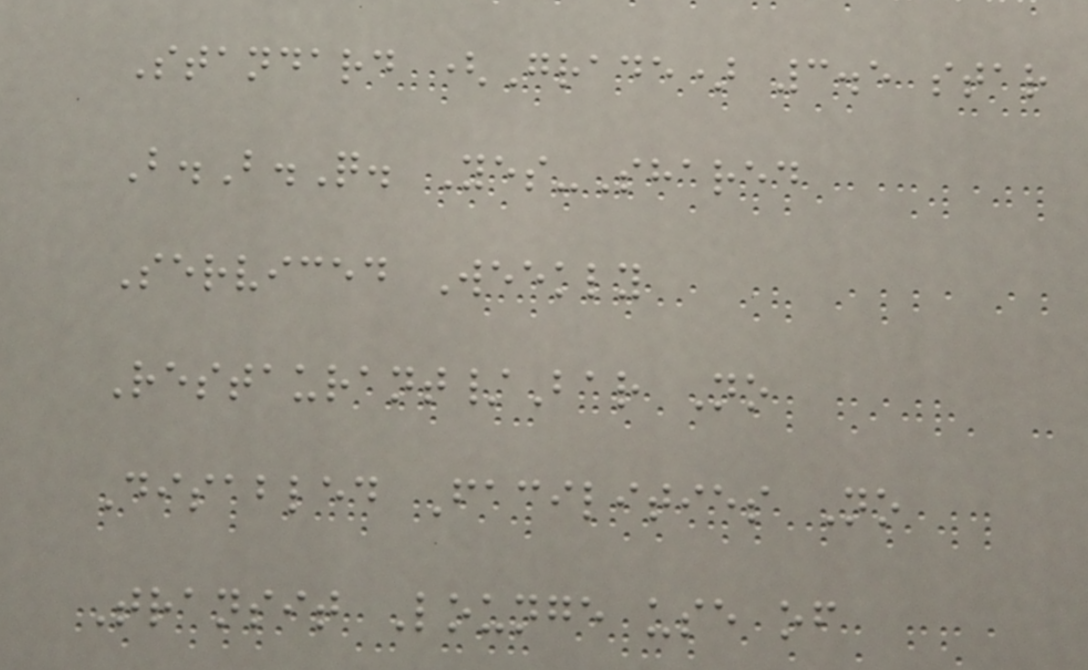Standard (Grade) 3.5 star
B.B.Q. Yes-Shared
Serviced Weekly
Restaurant/Bar No
Disabled Facilities No
Transit Lounge use of
